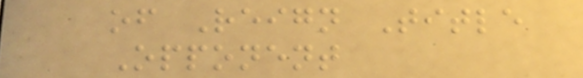of Reign Title
Opponent
